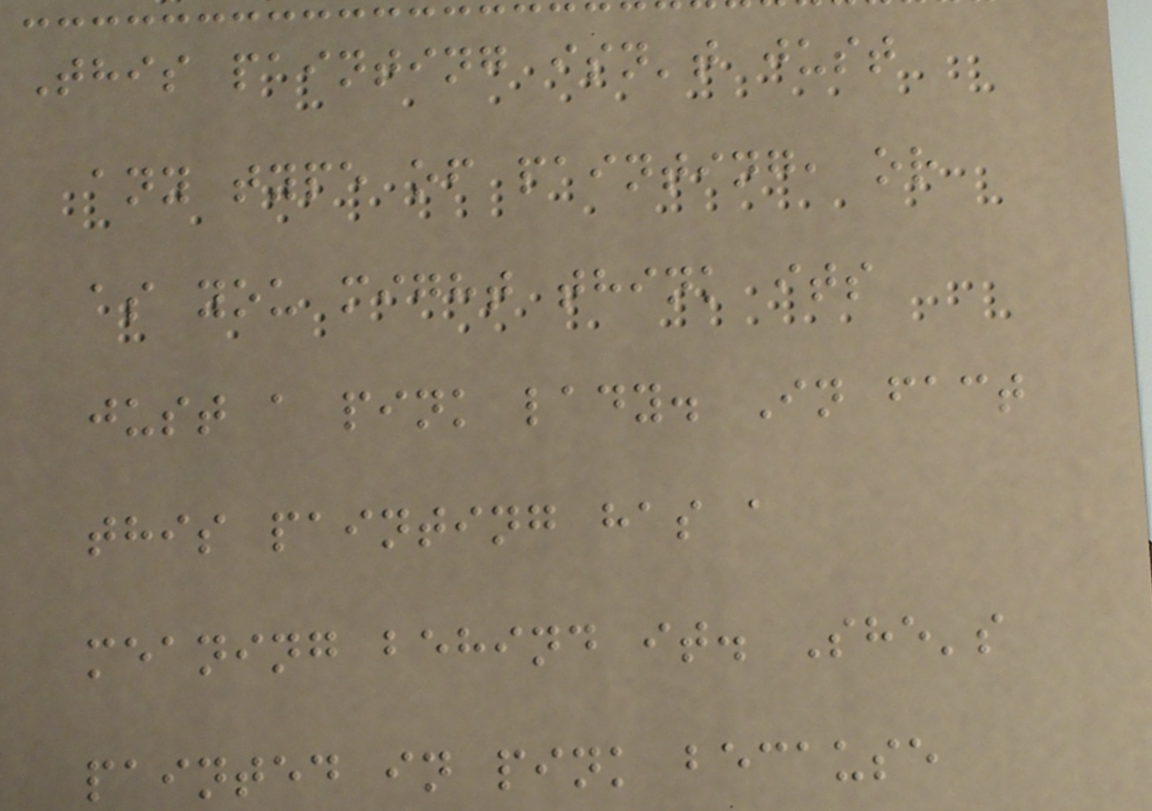This painting isn't just
any type of painting, or
as you might think its
just a pink lady. In fact
this painting has a
meaning behind it. She's
painted in pink because
